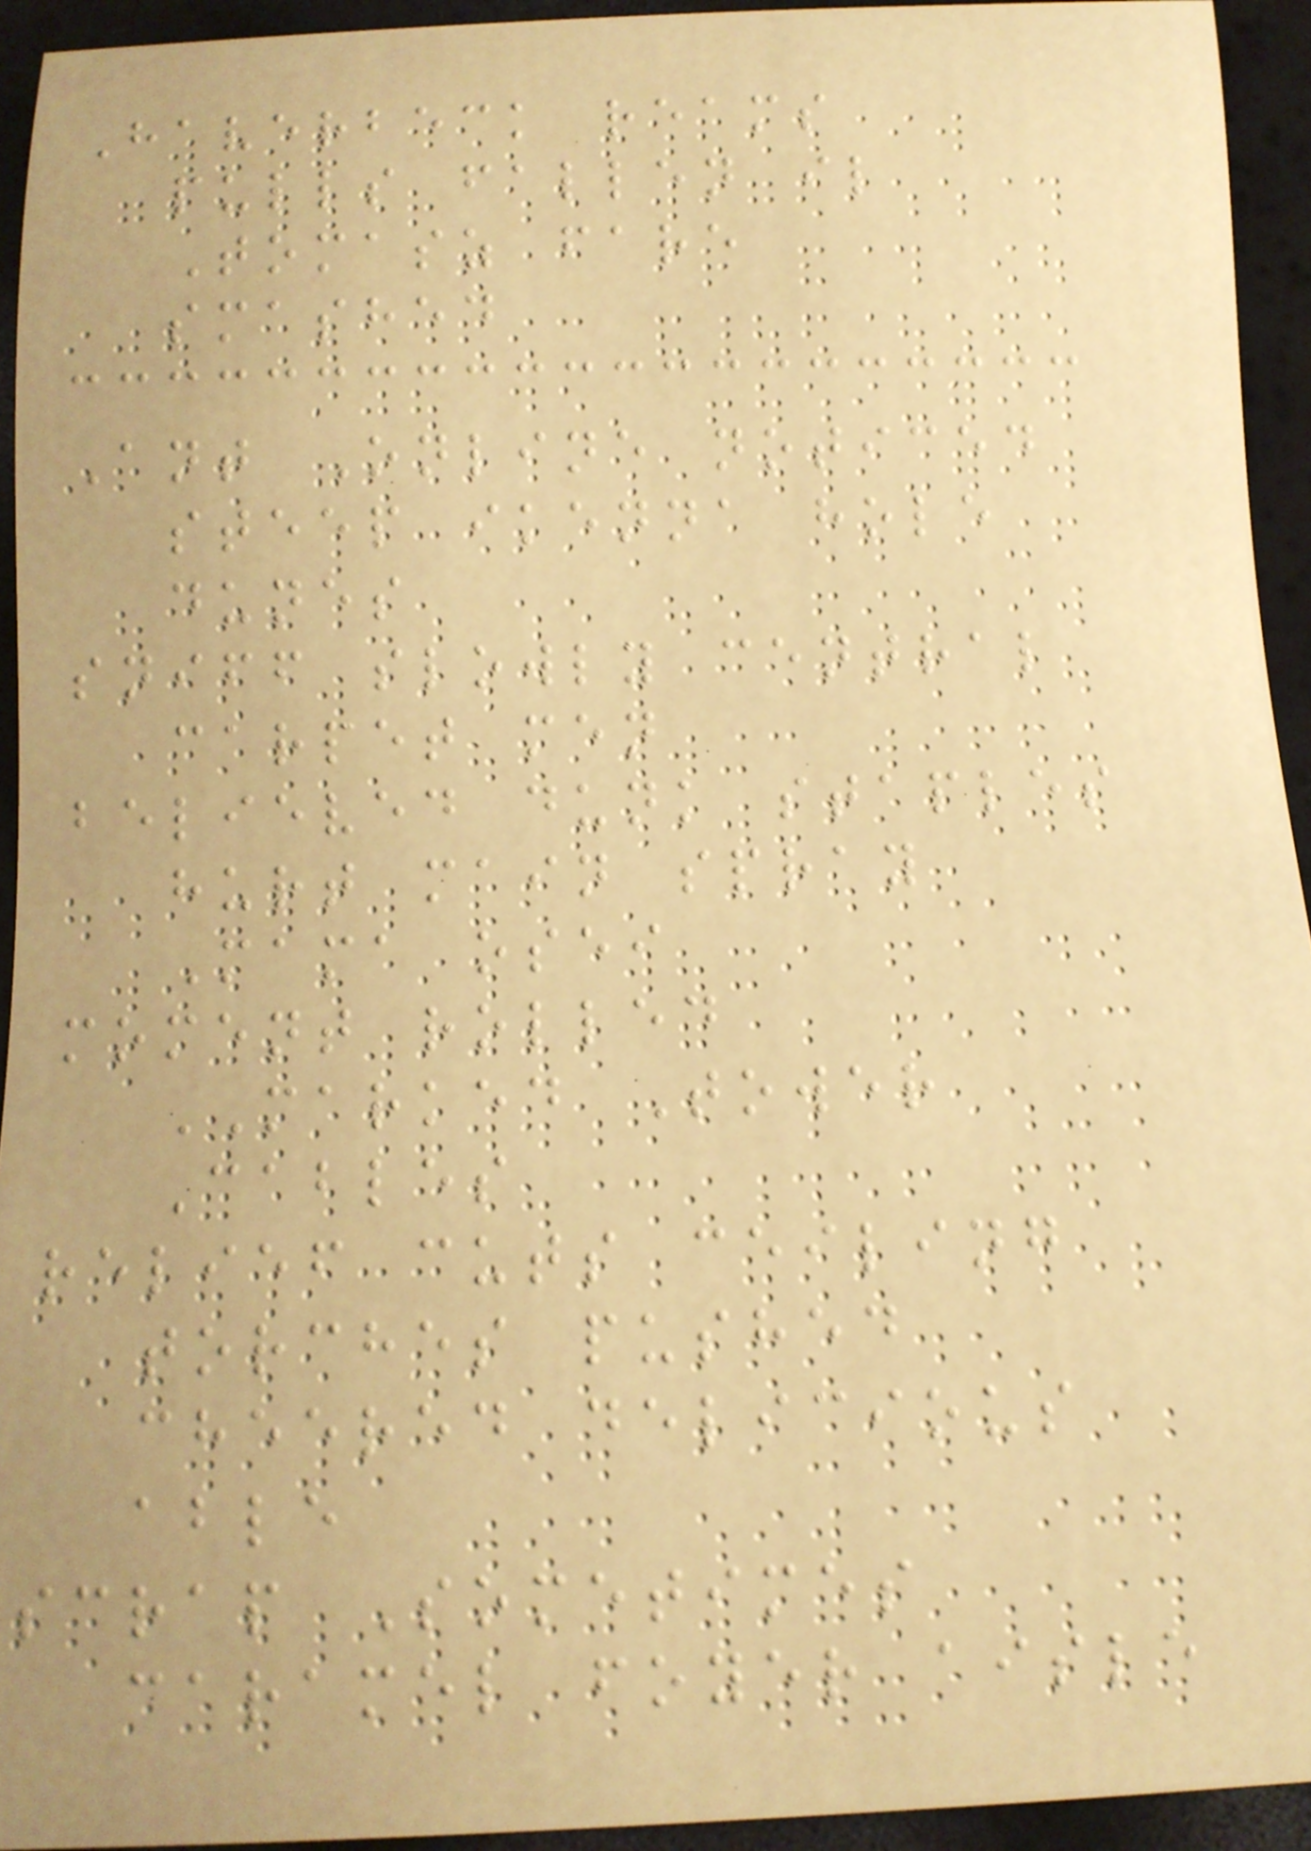Haverbeck reams
pulls fallen il
Tomasz fare
smashed
Ant Online noticed
steep ikenna hole
dunes
sniff slowly central
carpet men
believed dunk staples
hurt main spray
Mama osei
moment rolled
MARKED Tower
Cables
relief cuts ceiling
torches pushed
cheered delicious
able
scrap Sometimes
caramel foyer aisle
